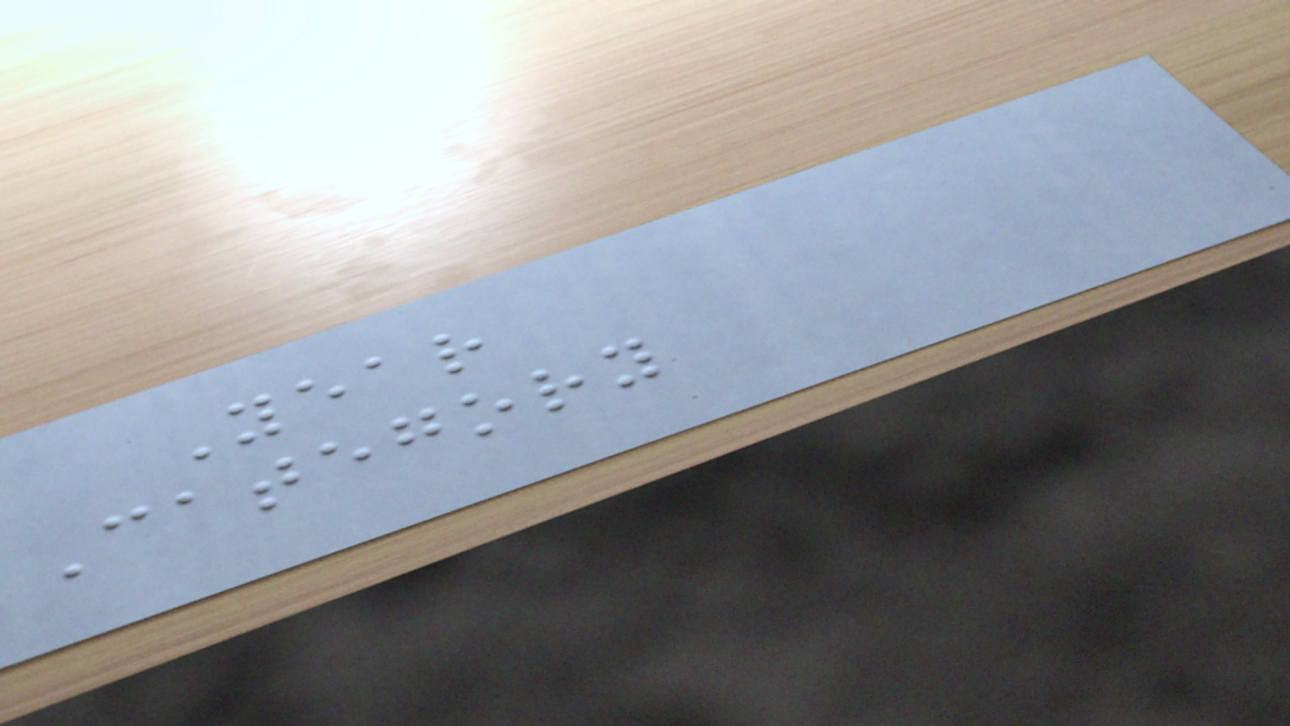Year
Category
